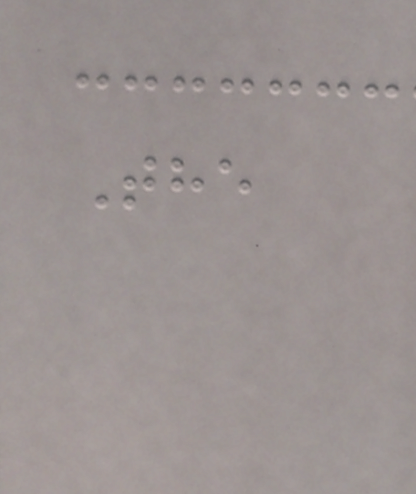The
